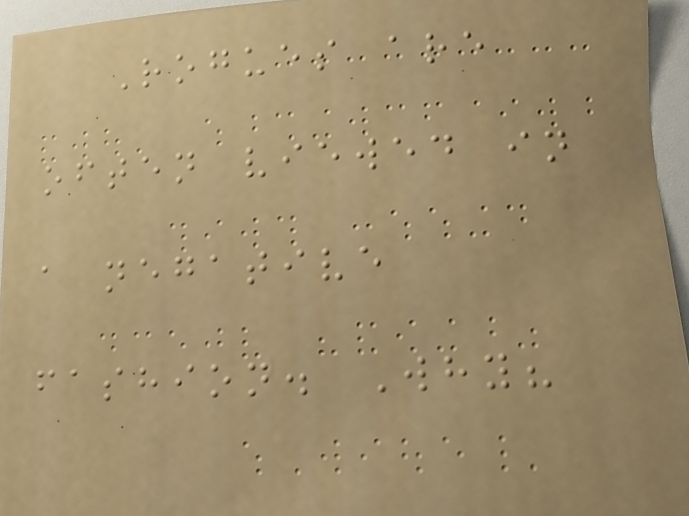Rogues are
often viewed in
a negative
fashion. Why?
